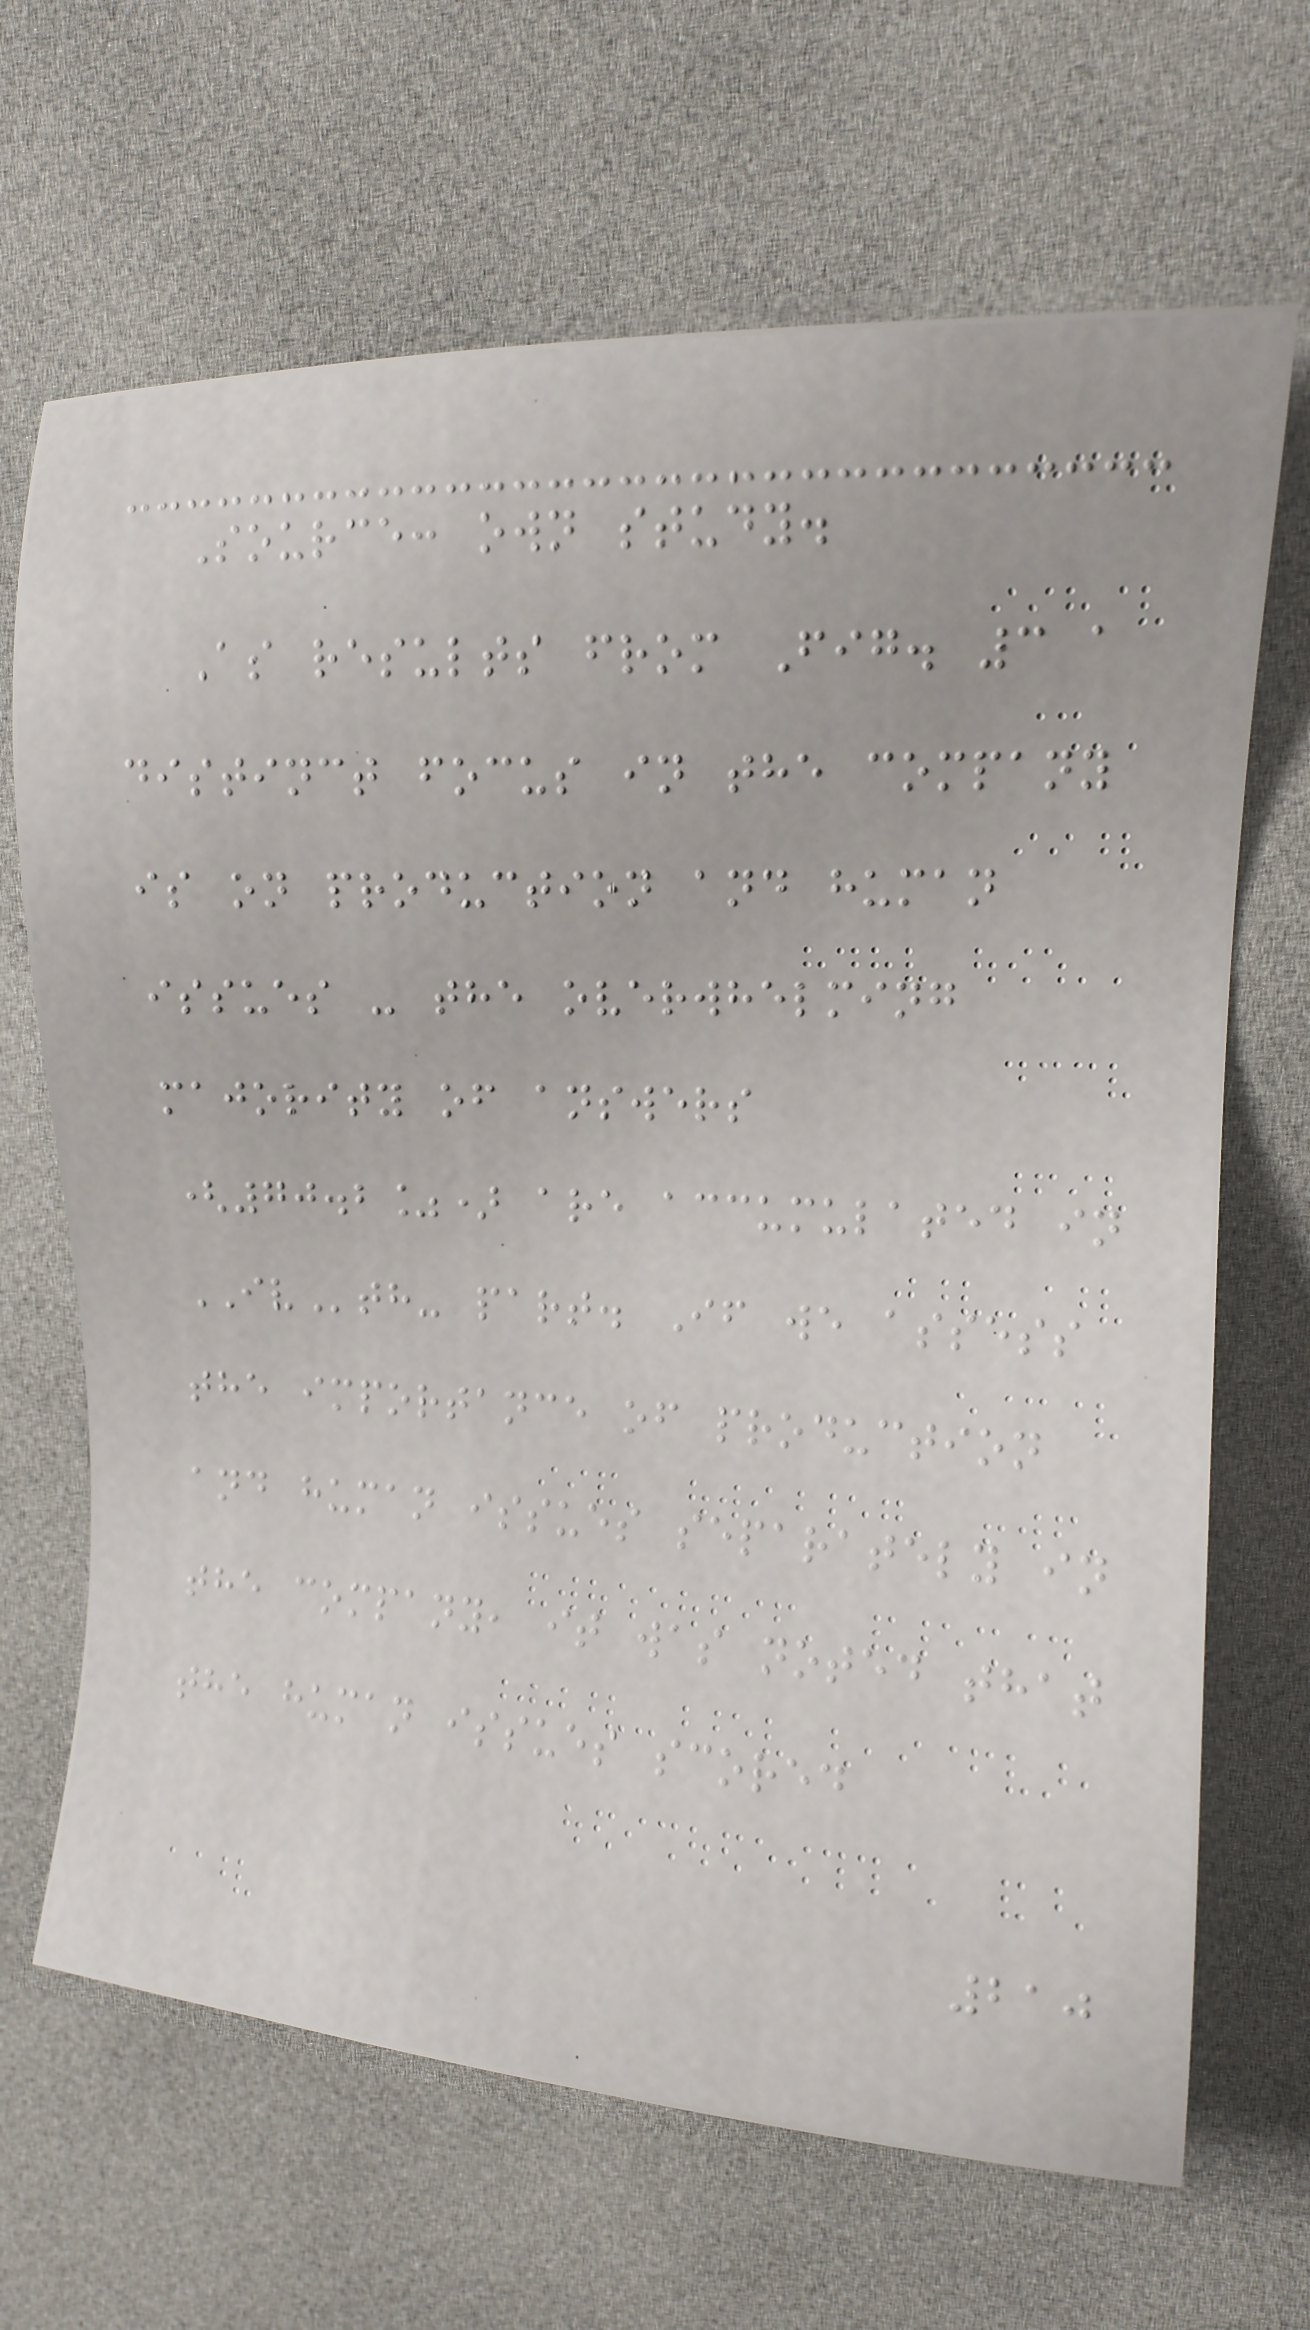Source: own study.
As results from Fig. 3 a
distinct focus in the company
is on production and human
issues - the overwhelming
majority of answers
(70.2%) are accumulated in
IVth- part. If we assess
the importance of production
and human issues separately in
the company, it was noted that
the human issues scored
210
